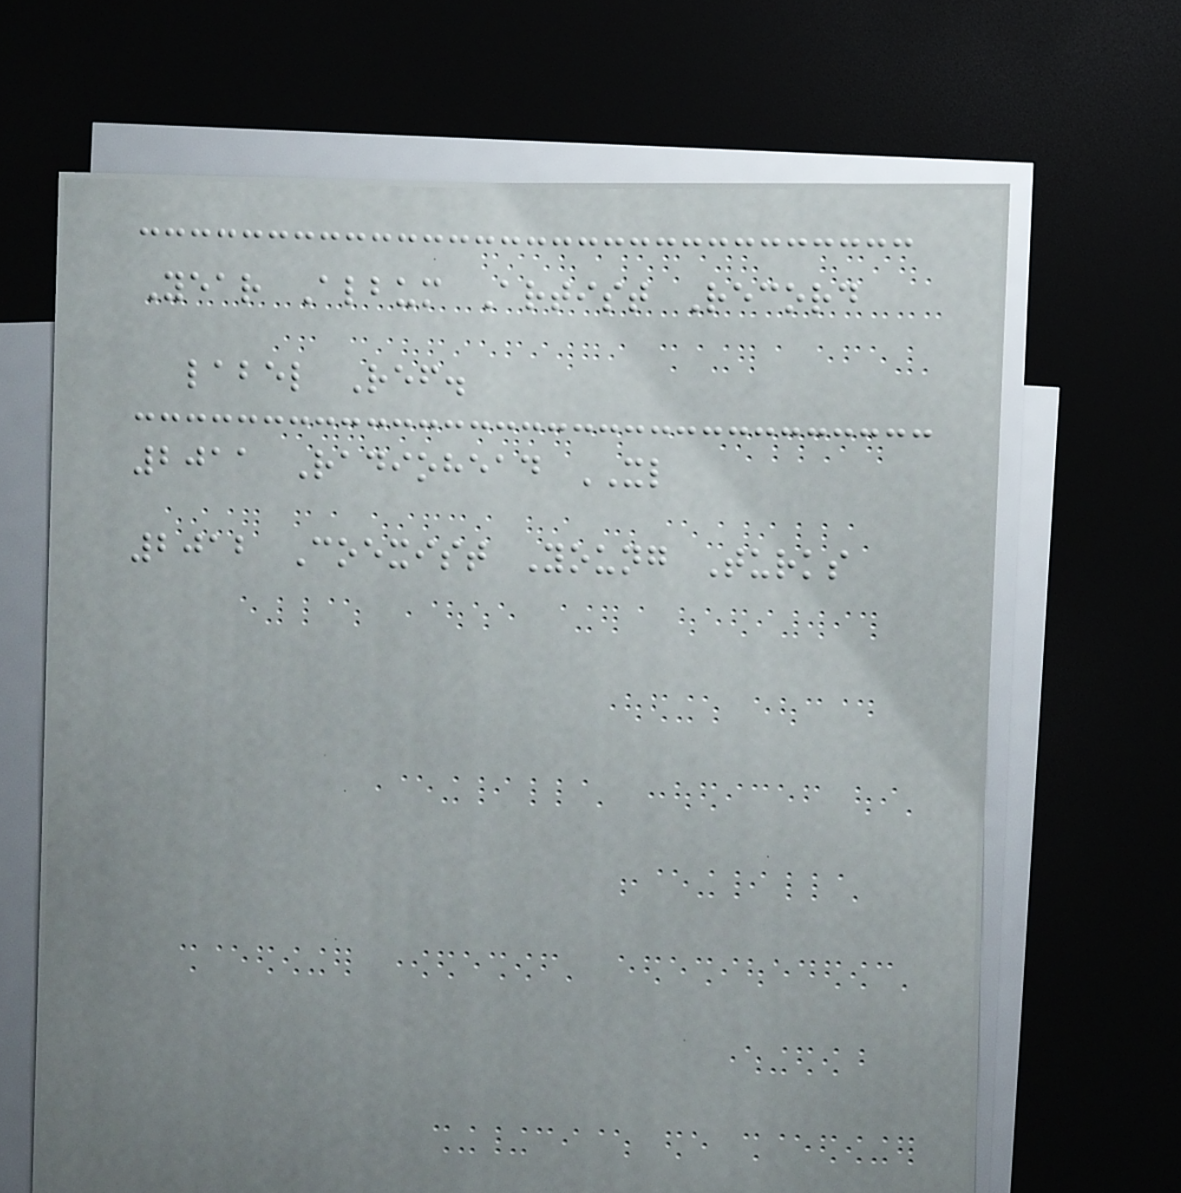Year Album Artist Record
label Ref.
2011 Radiohead XL
2012 Coexist Young Turks
